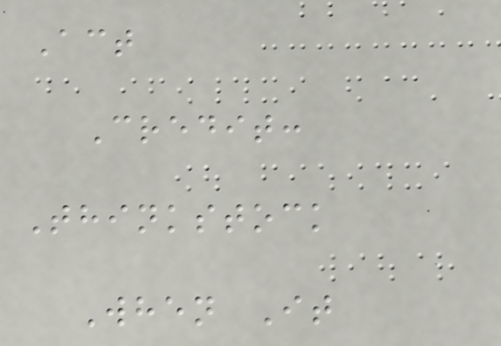Act
Credit:
Thinkstock
When It
